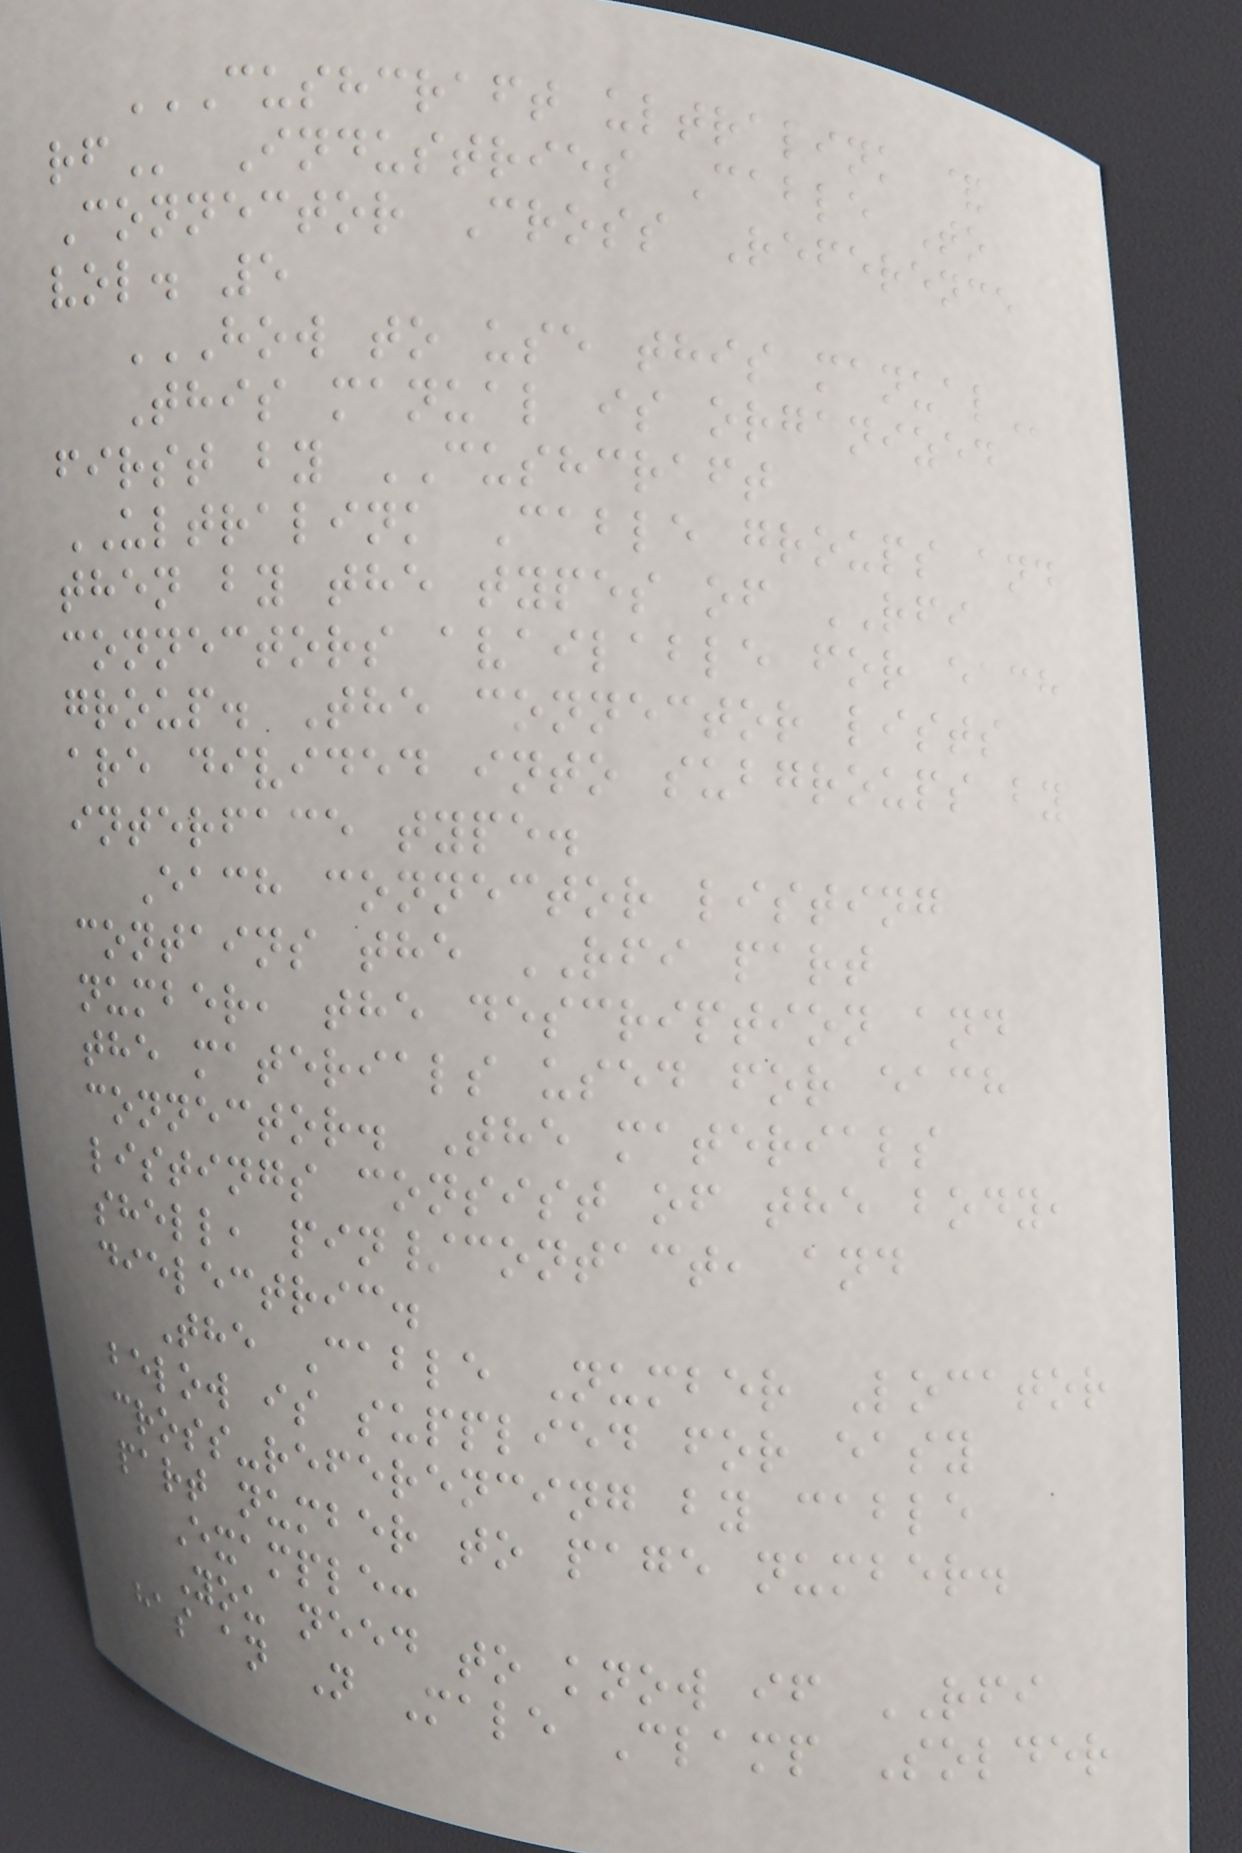CUSHCRAFT ULTRALINK &
RF Industries Cable To
Connector Cross Reference
vol. 5
HOW TO USE THIS MANUAL
This manual is organized
first by CUSHCRAFT
ULTRALINK Cable groups and
then by the types of RFI
connectors available for each
group. The connector lists
are divided into subgroups by
interface type.
Each connector listing
contains the RFI part
number, the description and
the materials used for each
connector. The materials
listings consist of the body,
shell, pin/contact, and
dielectric.
The Cable Number Locator
below is supplied for easy
cross-referencing by cable
part number to page number.
Example:
You need to know if RFI
has an N Male Clamp Solder
